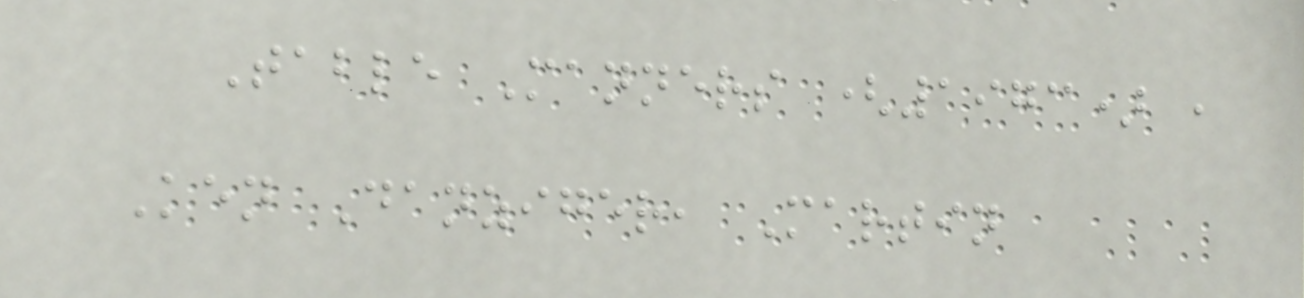Table Manners (1973) ,
Ken Danziger, Martin
